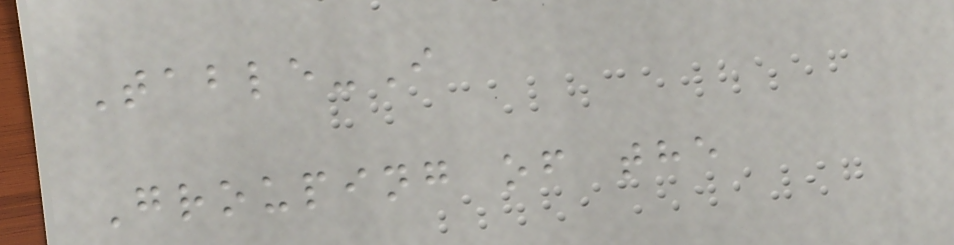Table-I
Grouping of the
